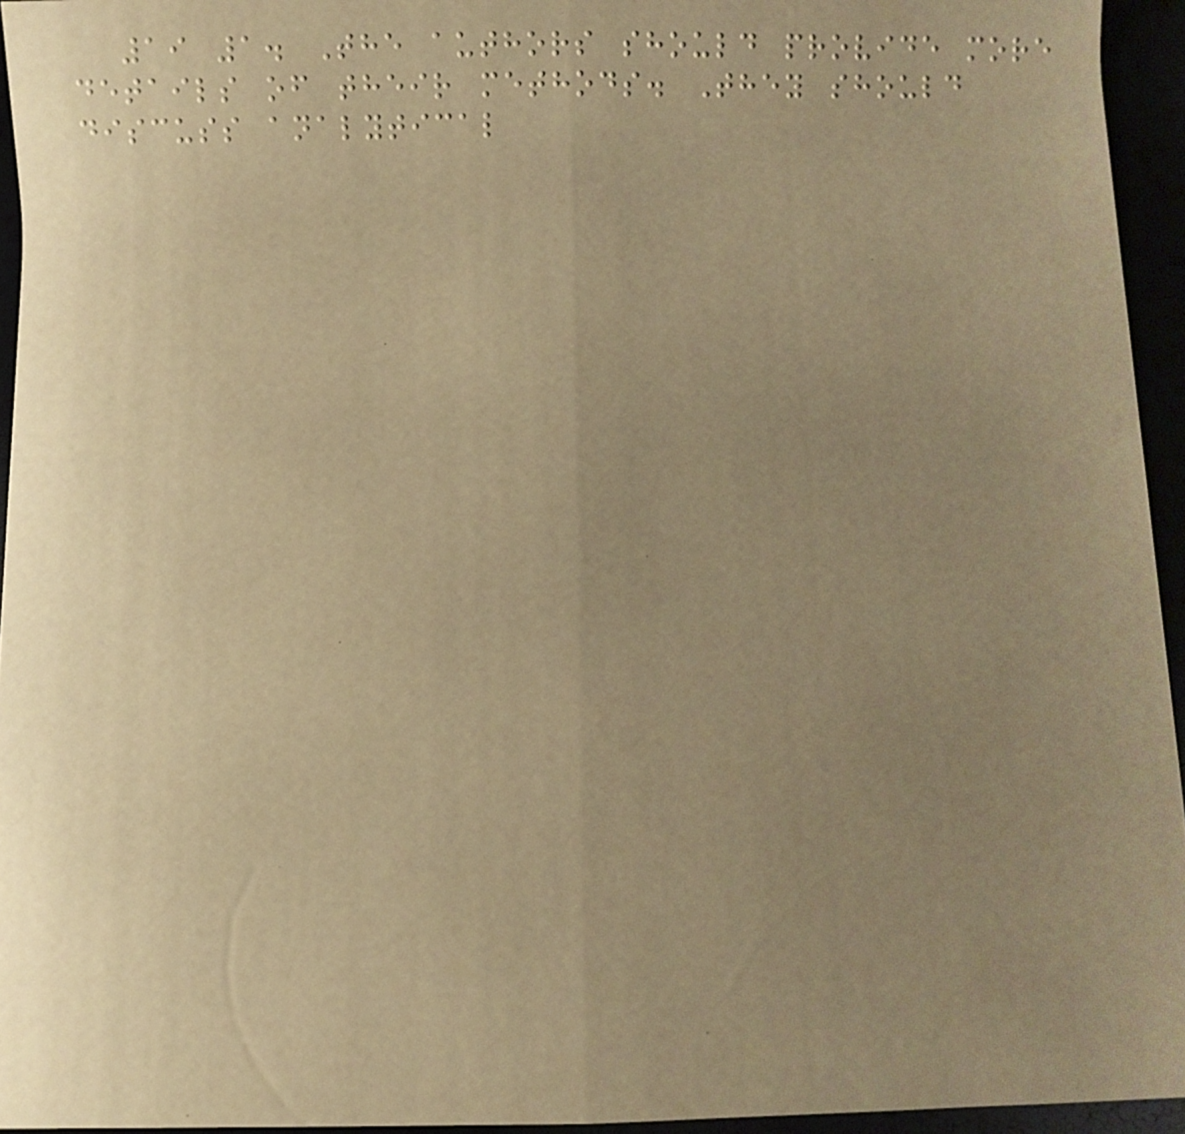19 1. The authors should provide more
details of their methods. They should
discuss analytical
